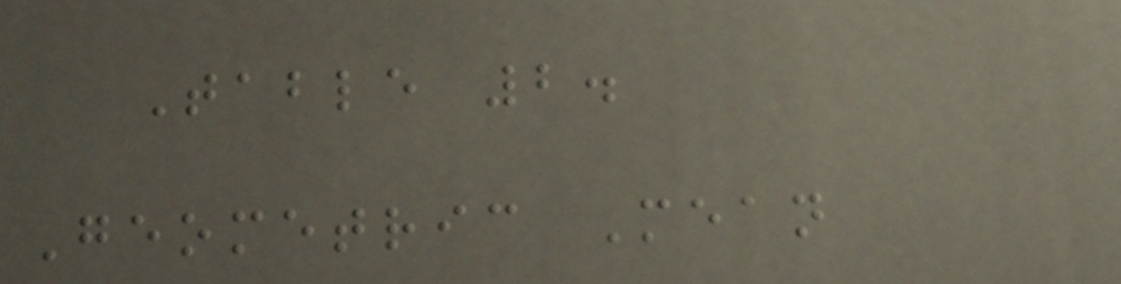Table 2.
Geometric Mean
